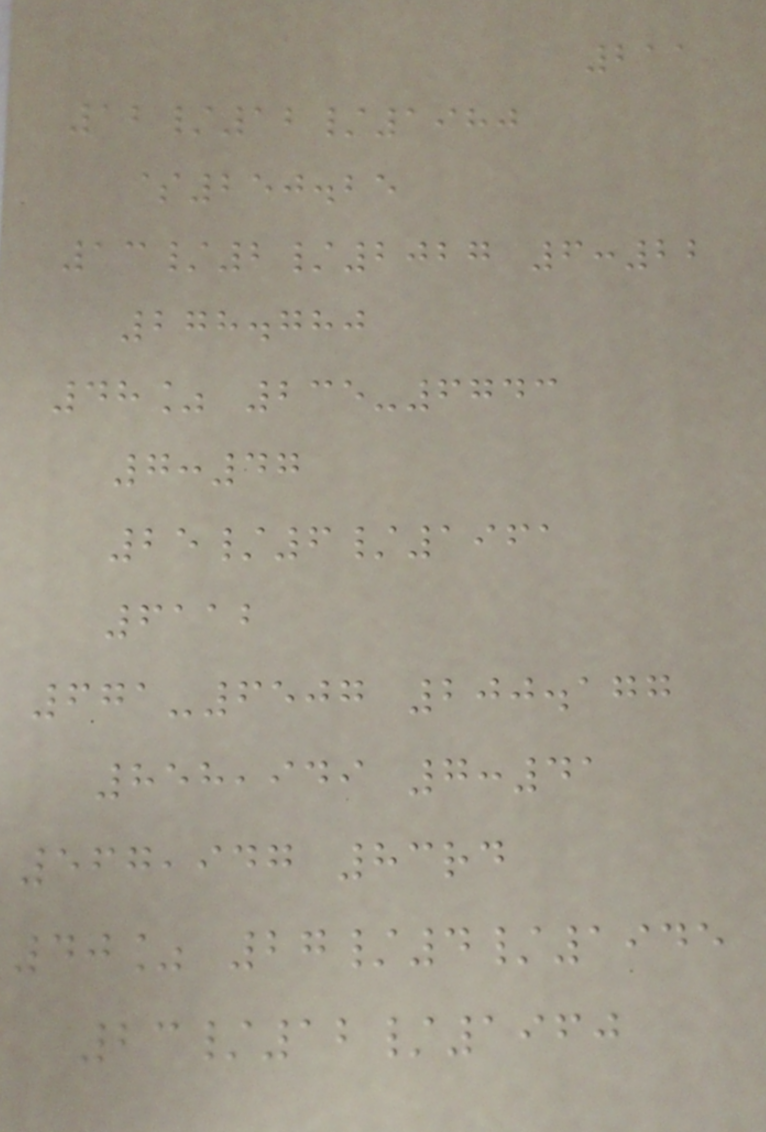211
12/12/1980
$250.25
13/2/2027 6:22
278.780
48% 235-6743
7:47
25/6/1961
6112
671-6507 200.177
858,949 7:41
567,947 83rd
40% 27/4/1945
23/12/1960
